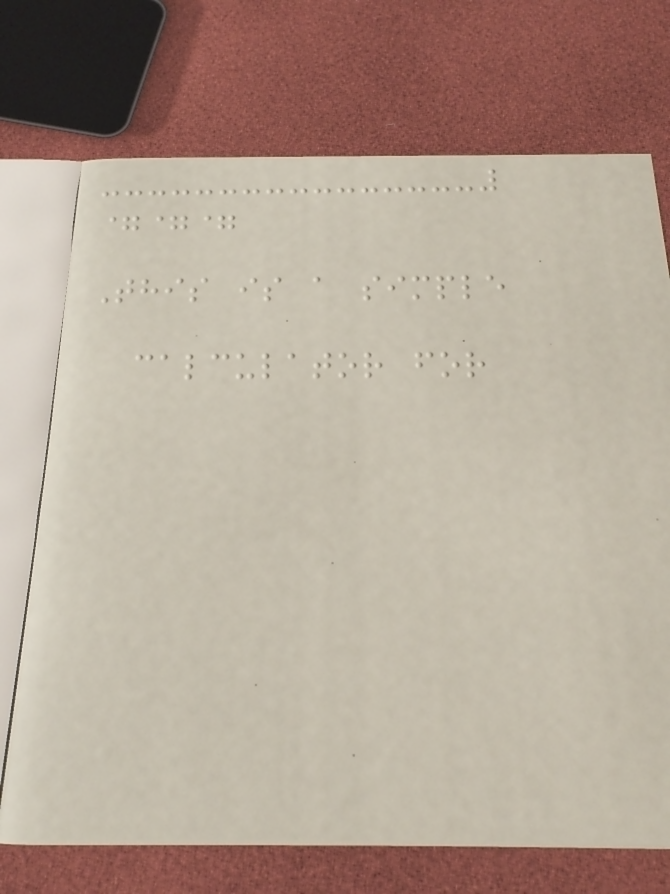===
This is a simple
calculator for
